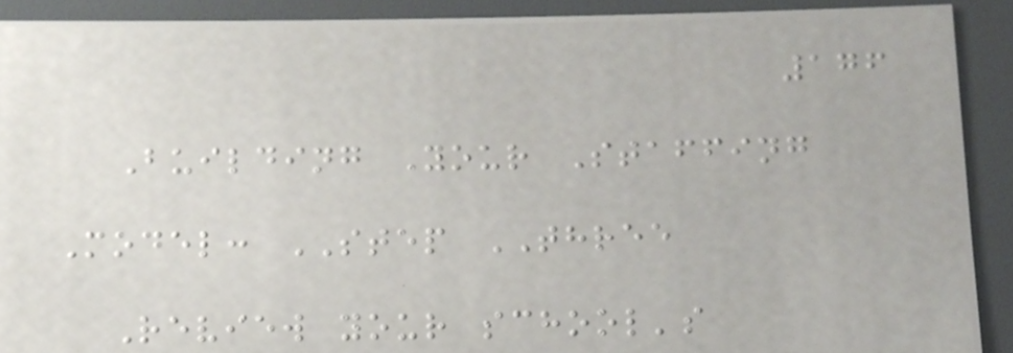176
Building Your Staffing
Model: STEP THREE
Review your school's
